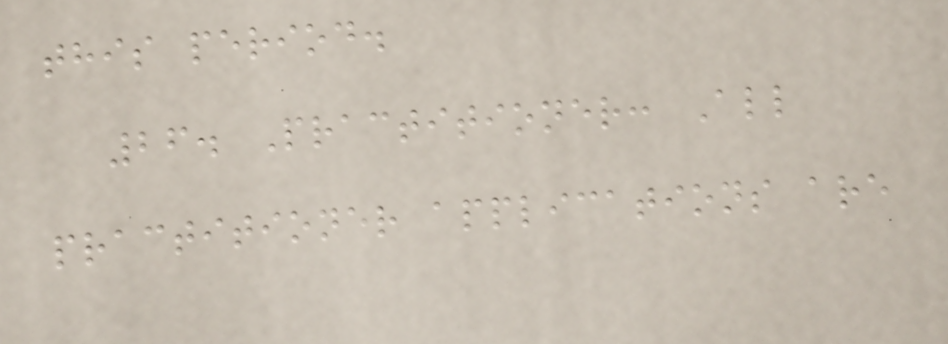this period.
26. Practitioner: All
practitioner applications are
